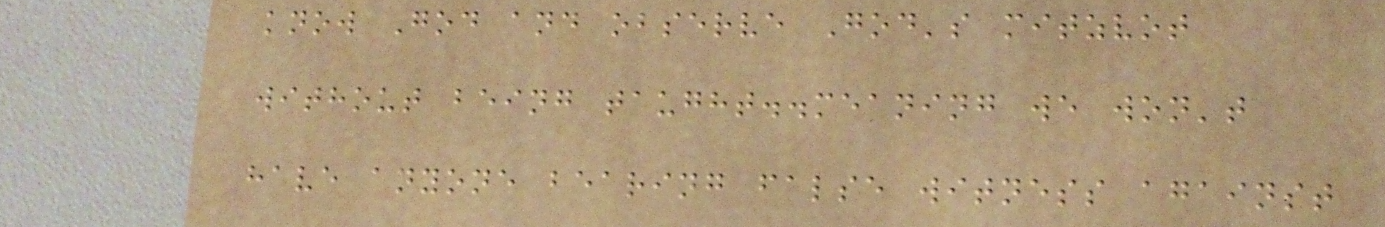know God and observe God's mitzvot
without being taught..meaning we won't
have anyone bearing false witness against
